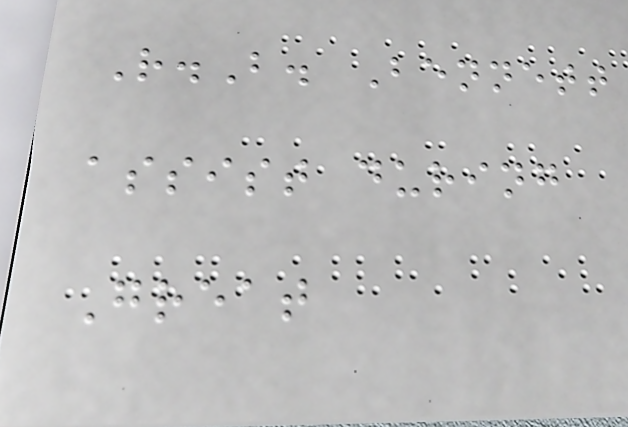R.B. Bennett
assist during
Great
